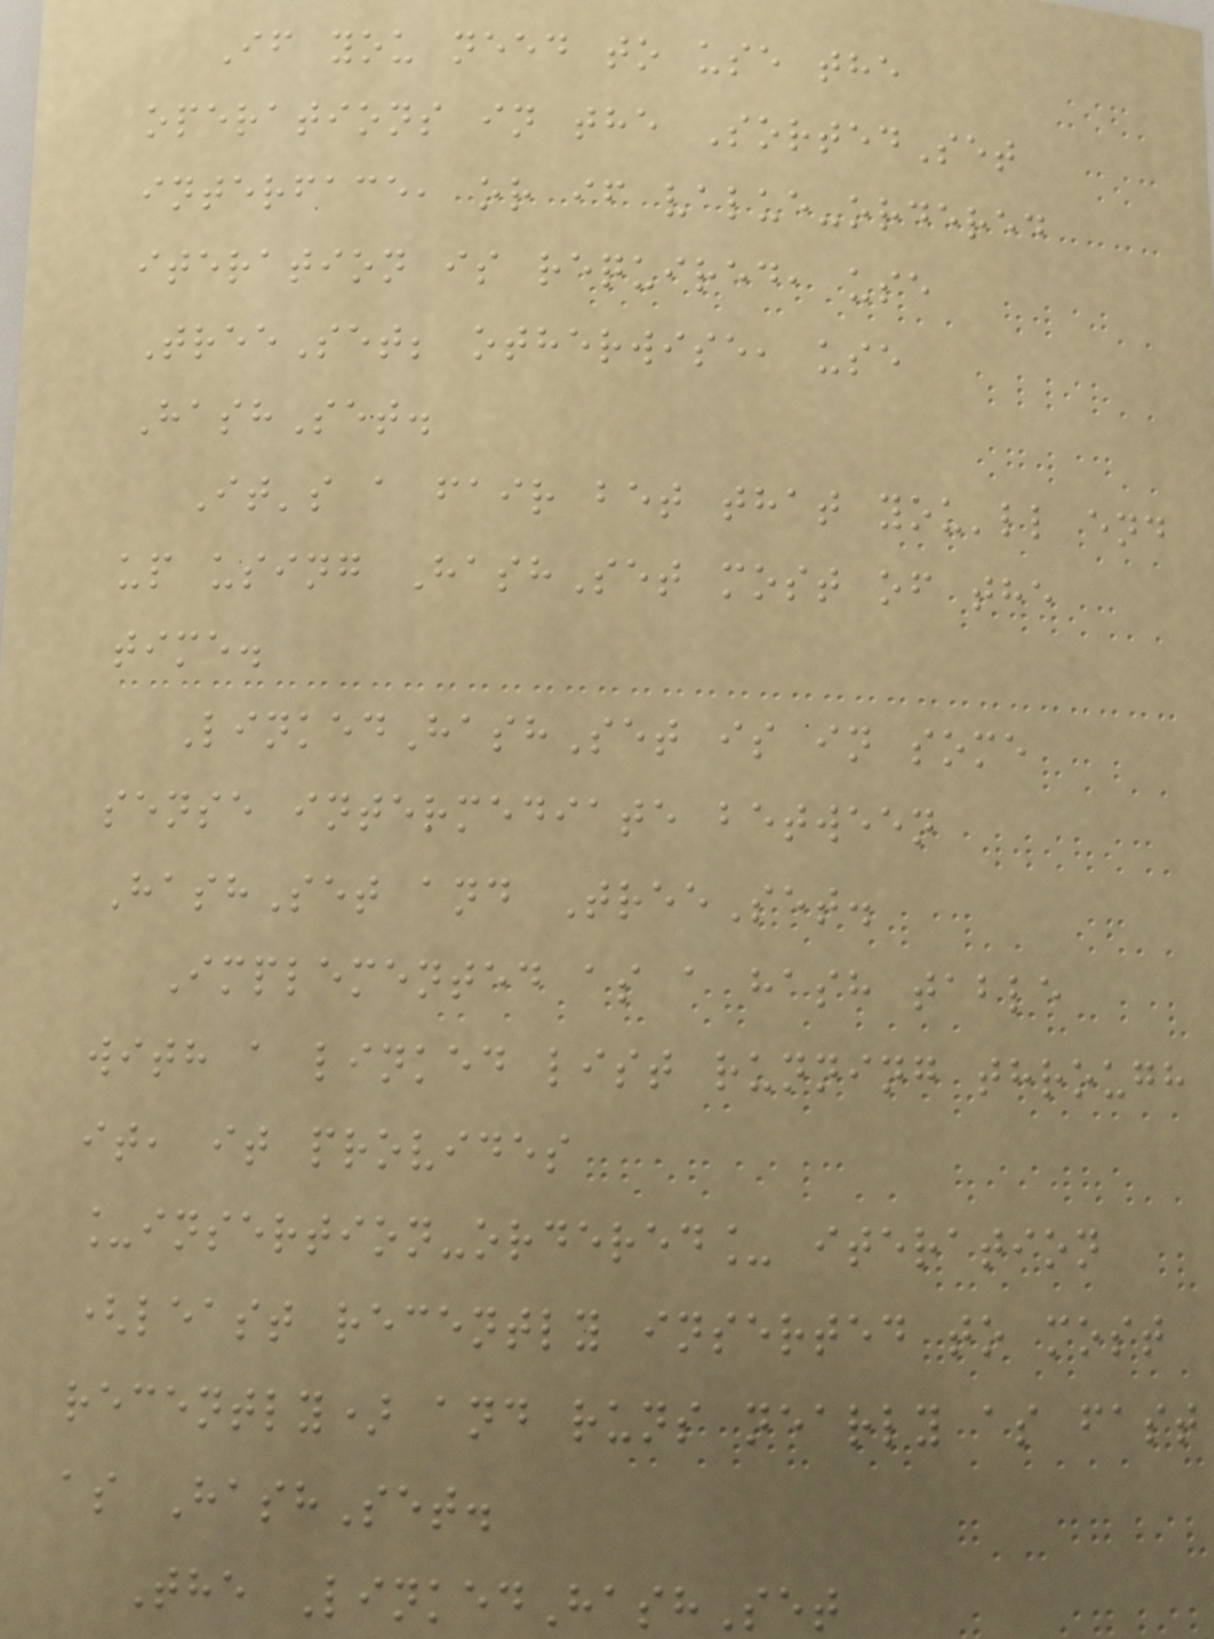If you need to use the
operations in the SortedSet
interface, or if value-ordered
iteration is required, use
TreeSet; otherwise, use
HashSet.
It's a fair bet that you'll end
up using HashSet most of the
time.
LinkedHashSet is in some
sense intermediate between
HashSet and TreeSet.
Implemented as a hash table
with a linked list running through
it, it provides
_insertion-ordered_ iteration
(least recently inserted to most
recently) and runs nearly as fast
as HashSet.
The LinkedHashSet
